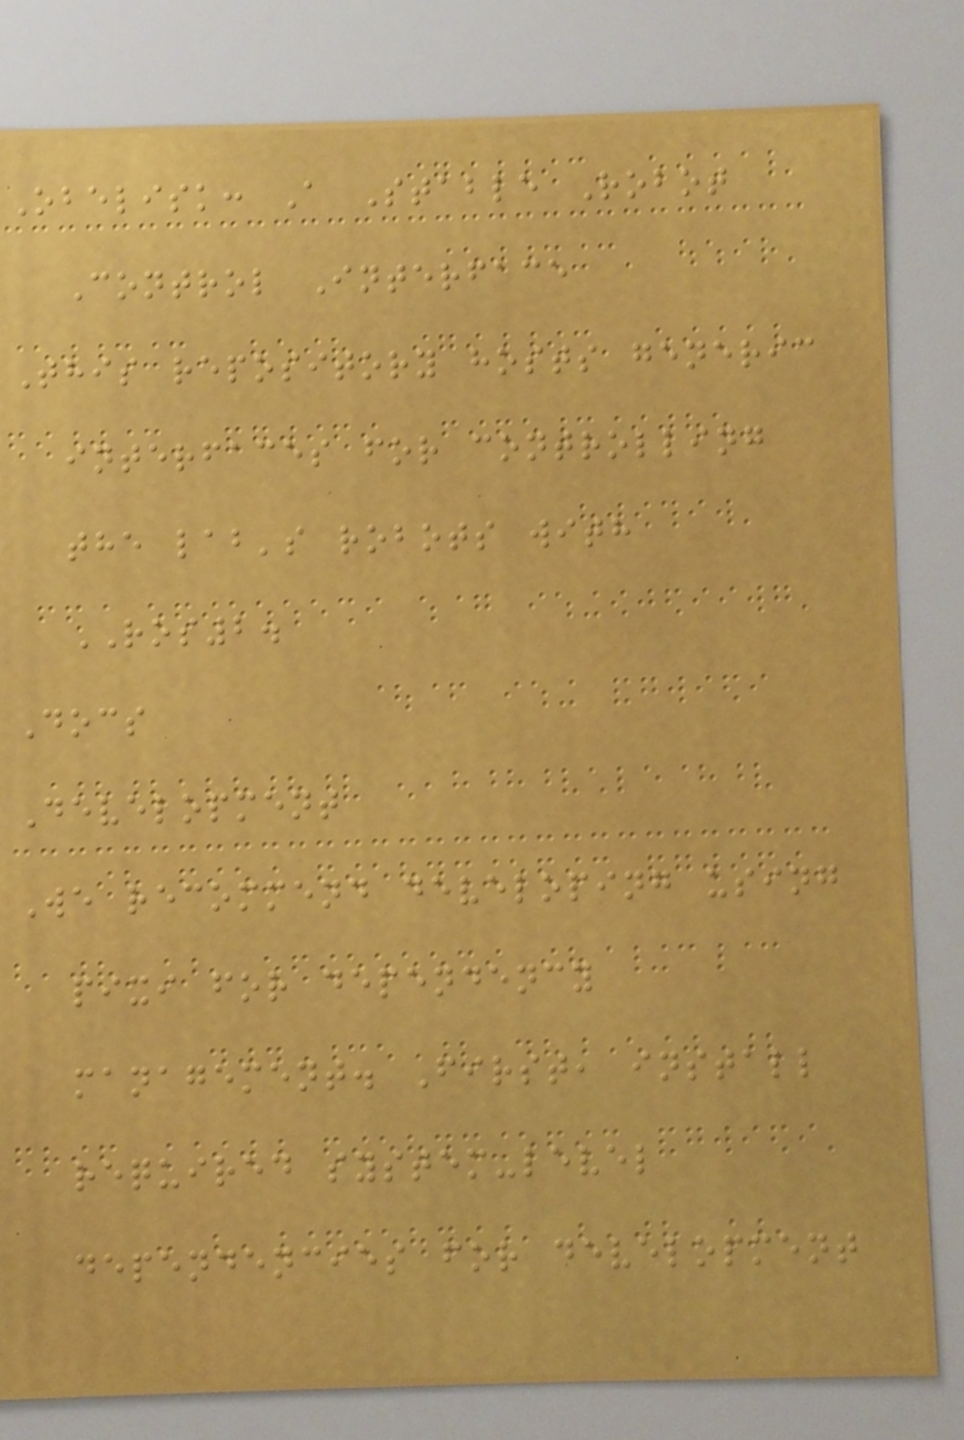Obelisk: A Stable Robot
Control Interface
This repository hosts generic
interfaces for controlling
the lab's robots with
ROS2.
Docs
Development
We recommend developing using
pixi for dependency
management. First, install
required system-level
dependencies for development
